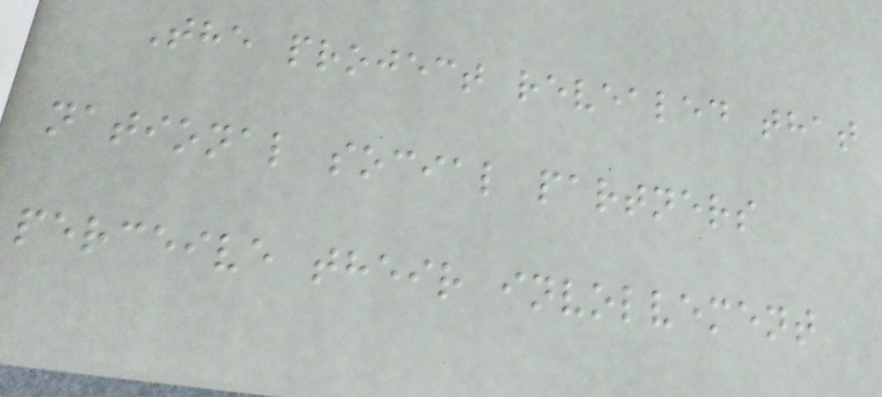The project revealed that
national social partners
perceive their involvement
